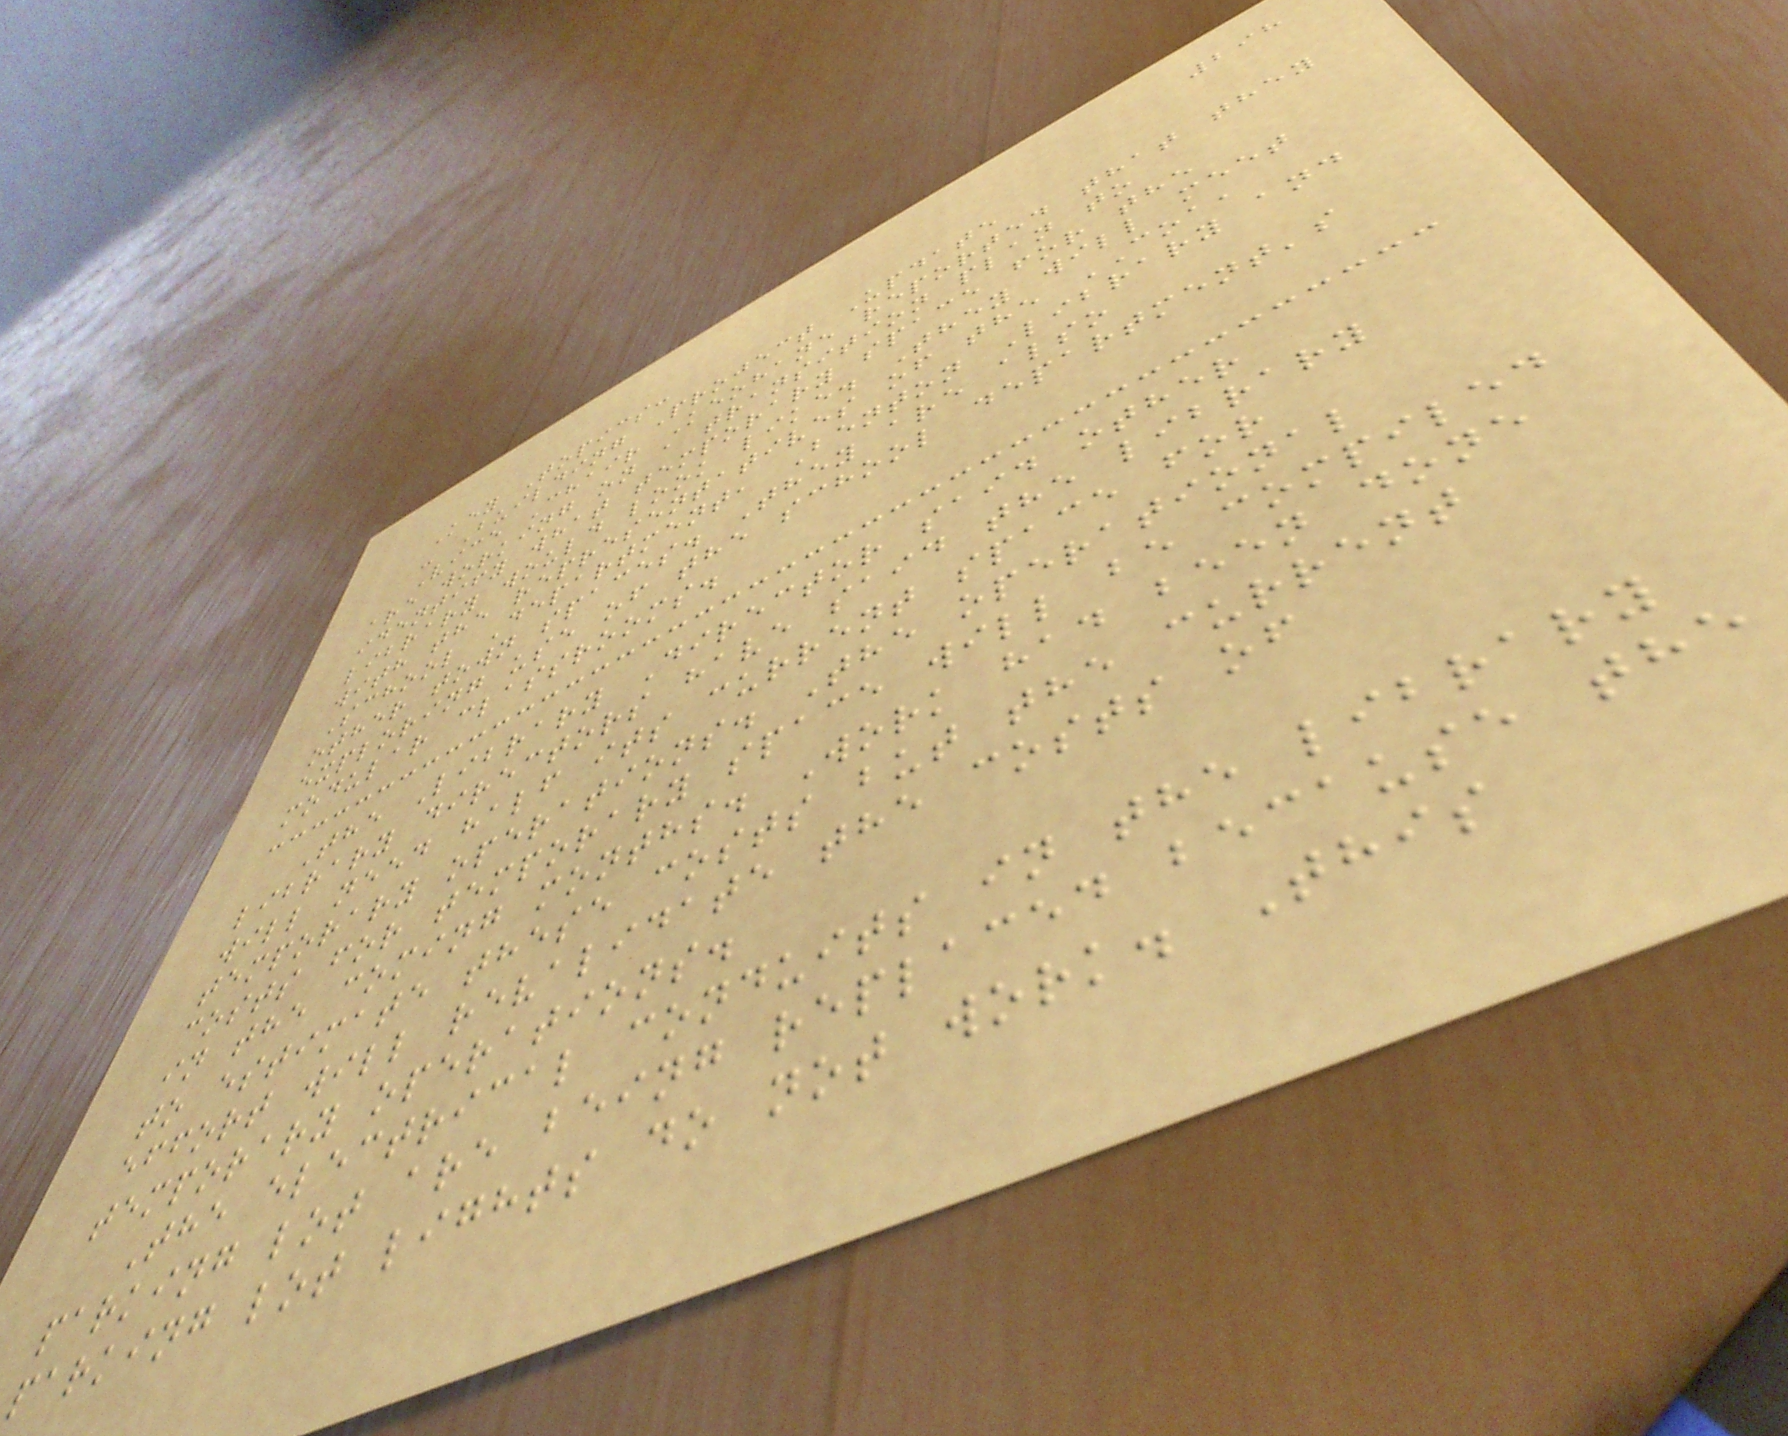298
Key Topics:
- Building Project Update
Vice Chair Keohane reported that they
are working on a transition plan to
identify what temporary space for the
library would look like. They will meet
with the representatives of the COA,
School Department, Benton Library and
other town spaces. They are also
exploring use of the school department's
modular classrooms.
The Library Director said other
library directors have said the library
will need half its current space for
temporary operations. The operational
costs for temporary space will be compiled
in the coming months. Work had been done
to estimate these costs but the current
effort will revalidate the costs of
temporary operations.
The electrical conduits in the library
parking lot are being replaced because the
parking lot lights do not work. This
